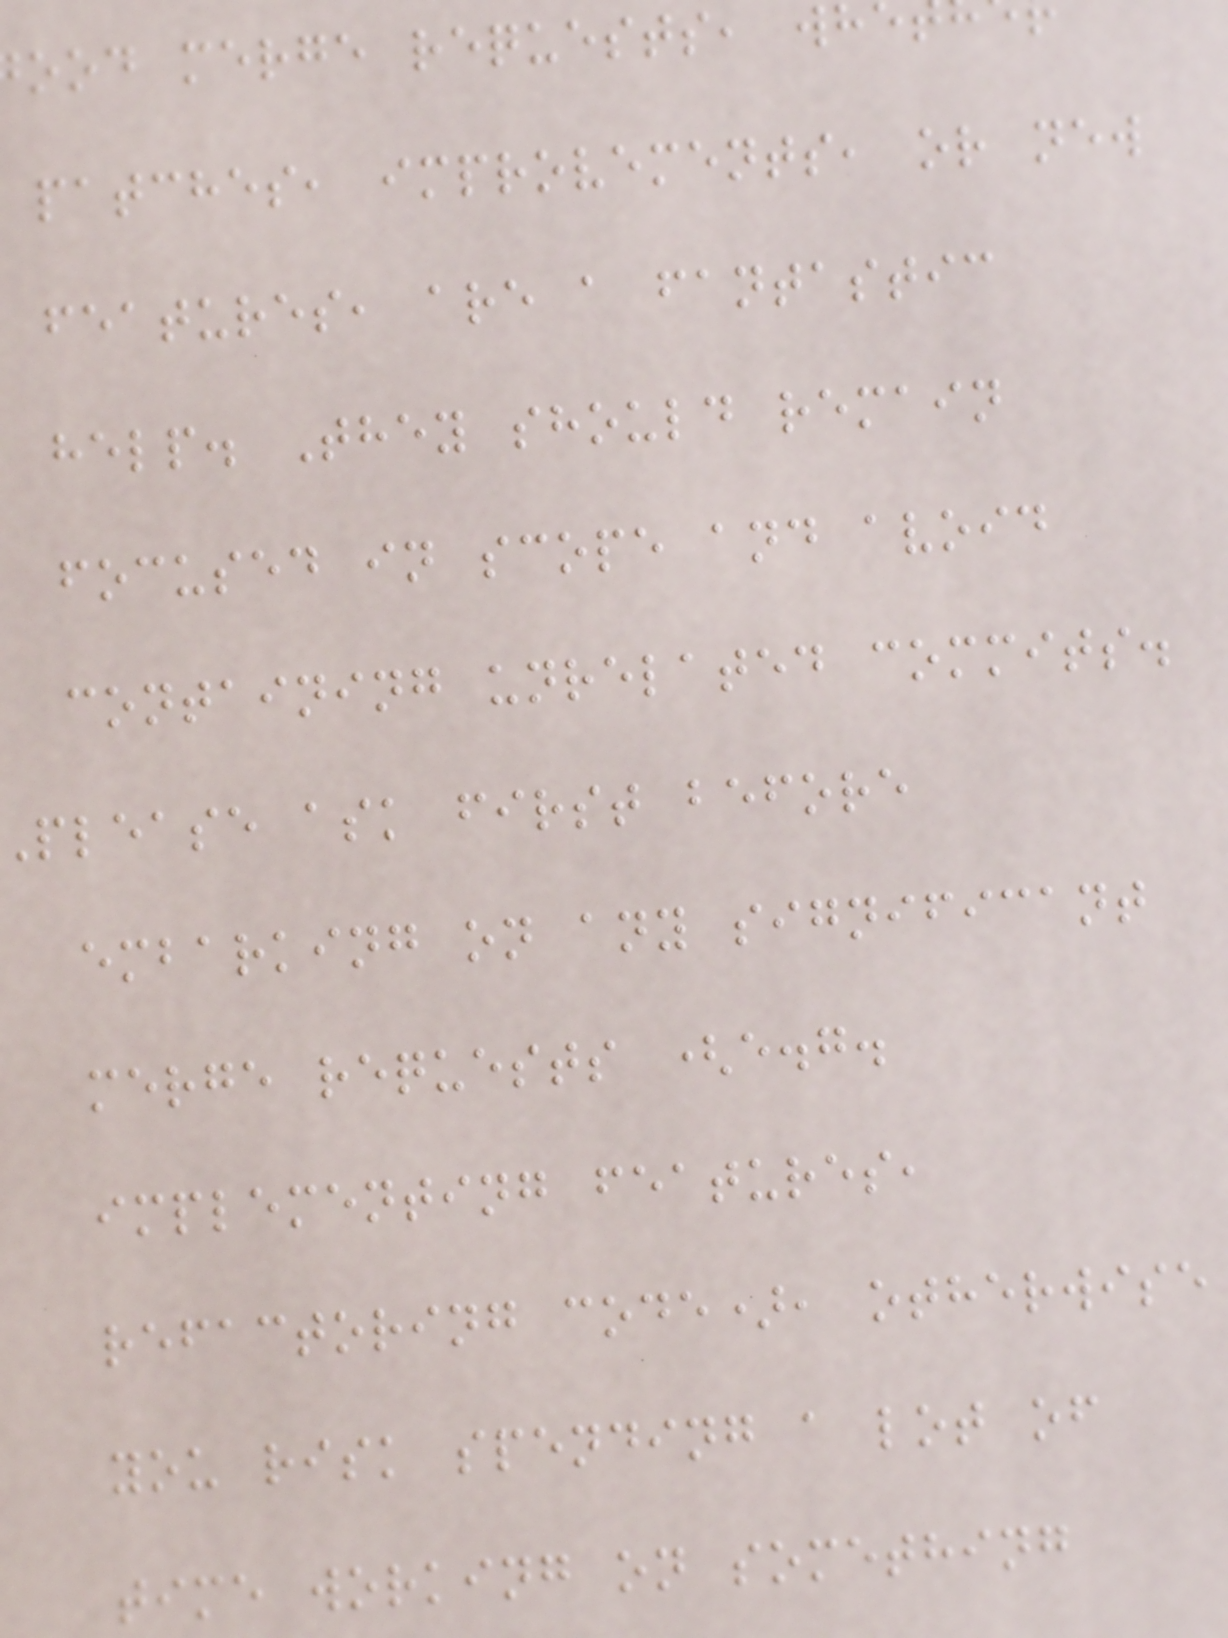ood merge requests, wh
patches, improvements, or new
features, are a fantastic
help. They should remain
focused in scope and avoid
containing unrelated commits.
please ask first before
embarking on any significant
merge requests (e.g.
implementing features,
refactoring code), otherwise
you risk spending a lot of
time working on something
